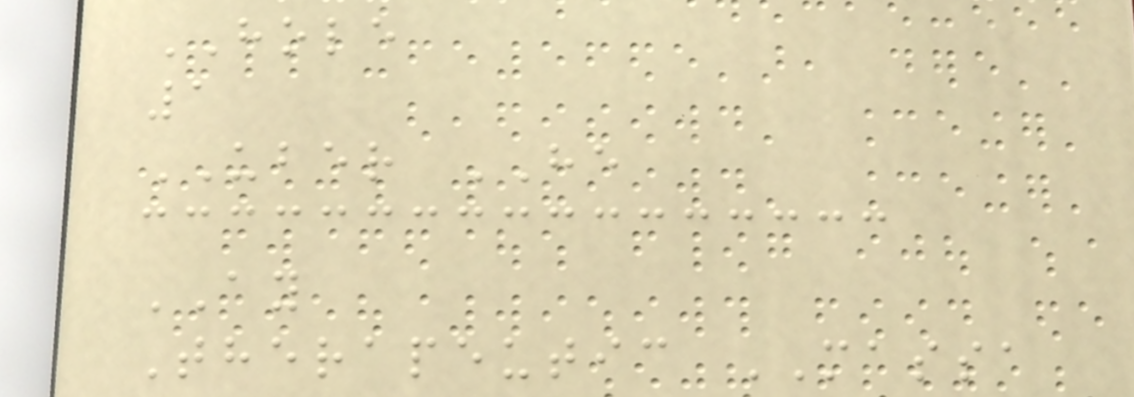HOLE
1
UBER HE
AY
Therapeutic MASSA
